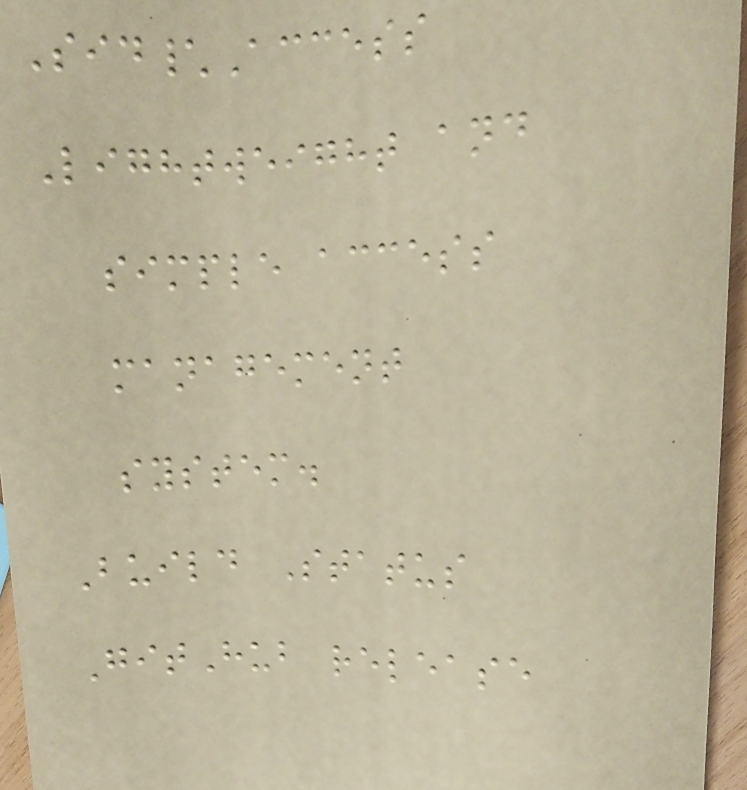Sid\Access
Lightweight and
simple access
management
system.
Build Status
GitHub release
